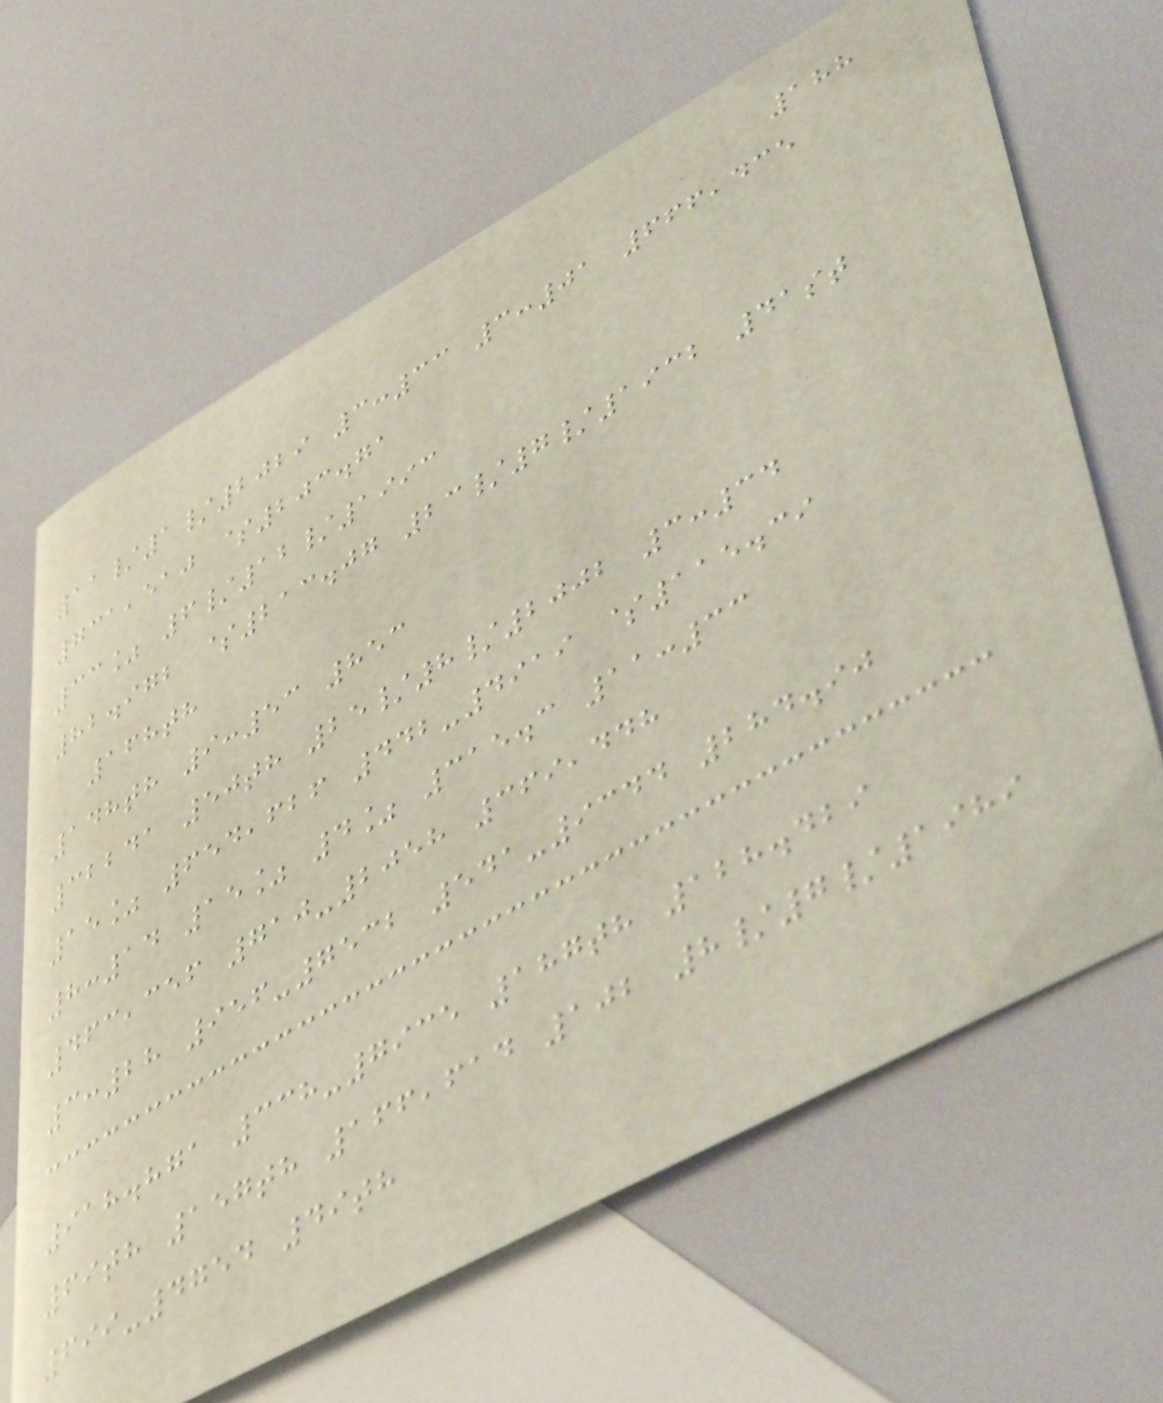188
11/1/2029 3:33 3:01 666,435
731,510 $203.71
33% 6/12/1993
82.972 $213.07 23/7/1932 41st
168th
148th 9:53 853
32241 50th 25/8/2002 3:34
15% 654,626 442-4919 $115.39
8:14 15% 4% 315.3 11:33
463,356 710-2058 369,448
3:28 956-7532 541-9344 284.90
918.871 338-7935 187th 128.429
69th 157th 166,614 102 8/7/1989
699-4754 49th
